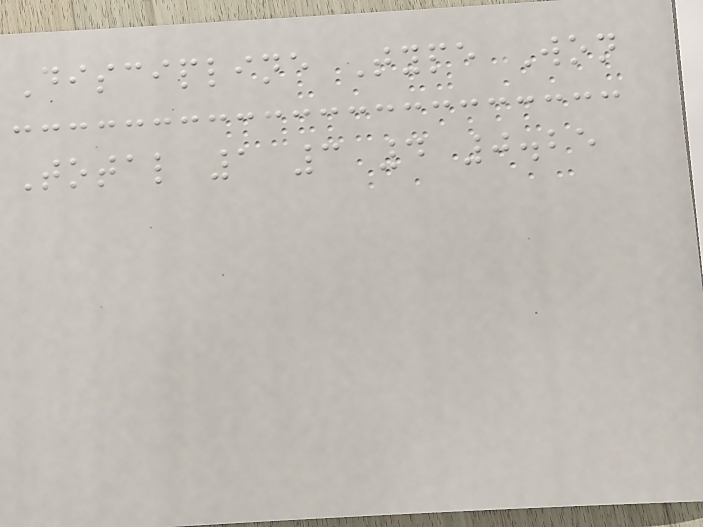Discipline Type Won
Total 1 3 4 0.25
